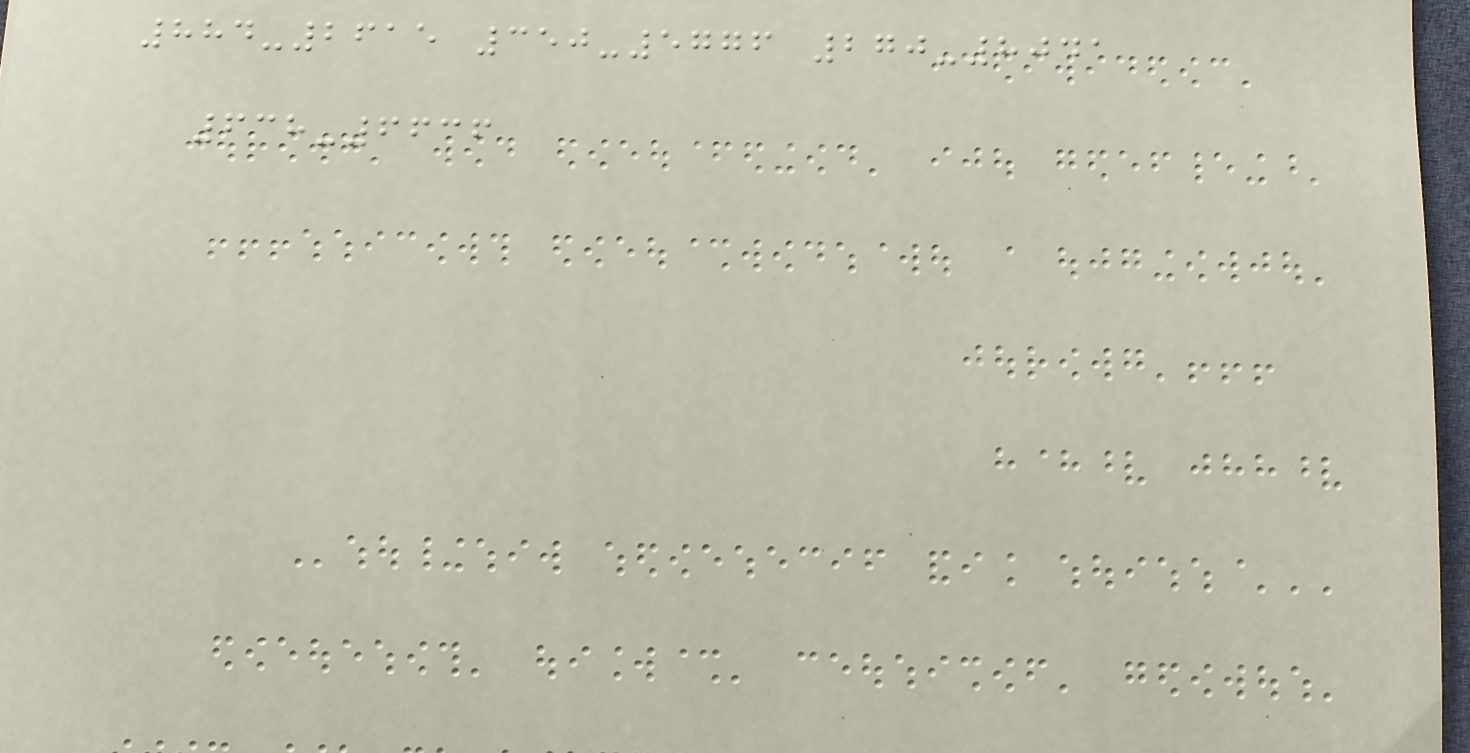884-2615 350-5776 270-8041
638-6636
